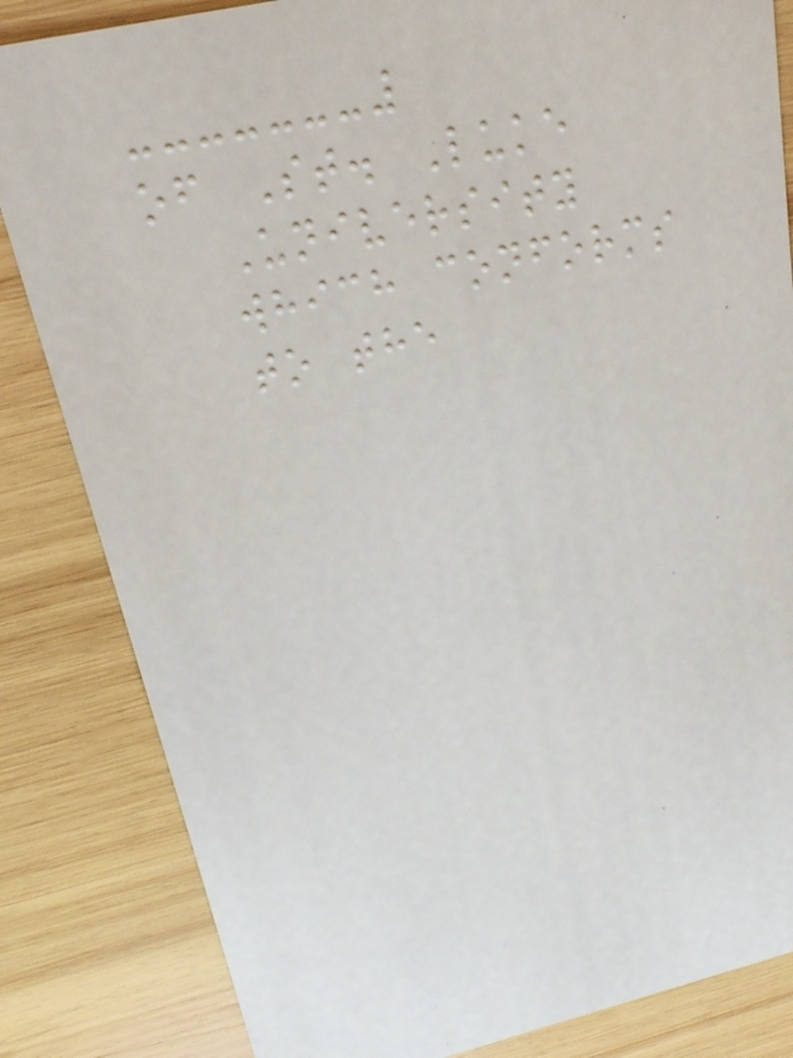of St. Luke
University
which conforms
to the
